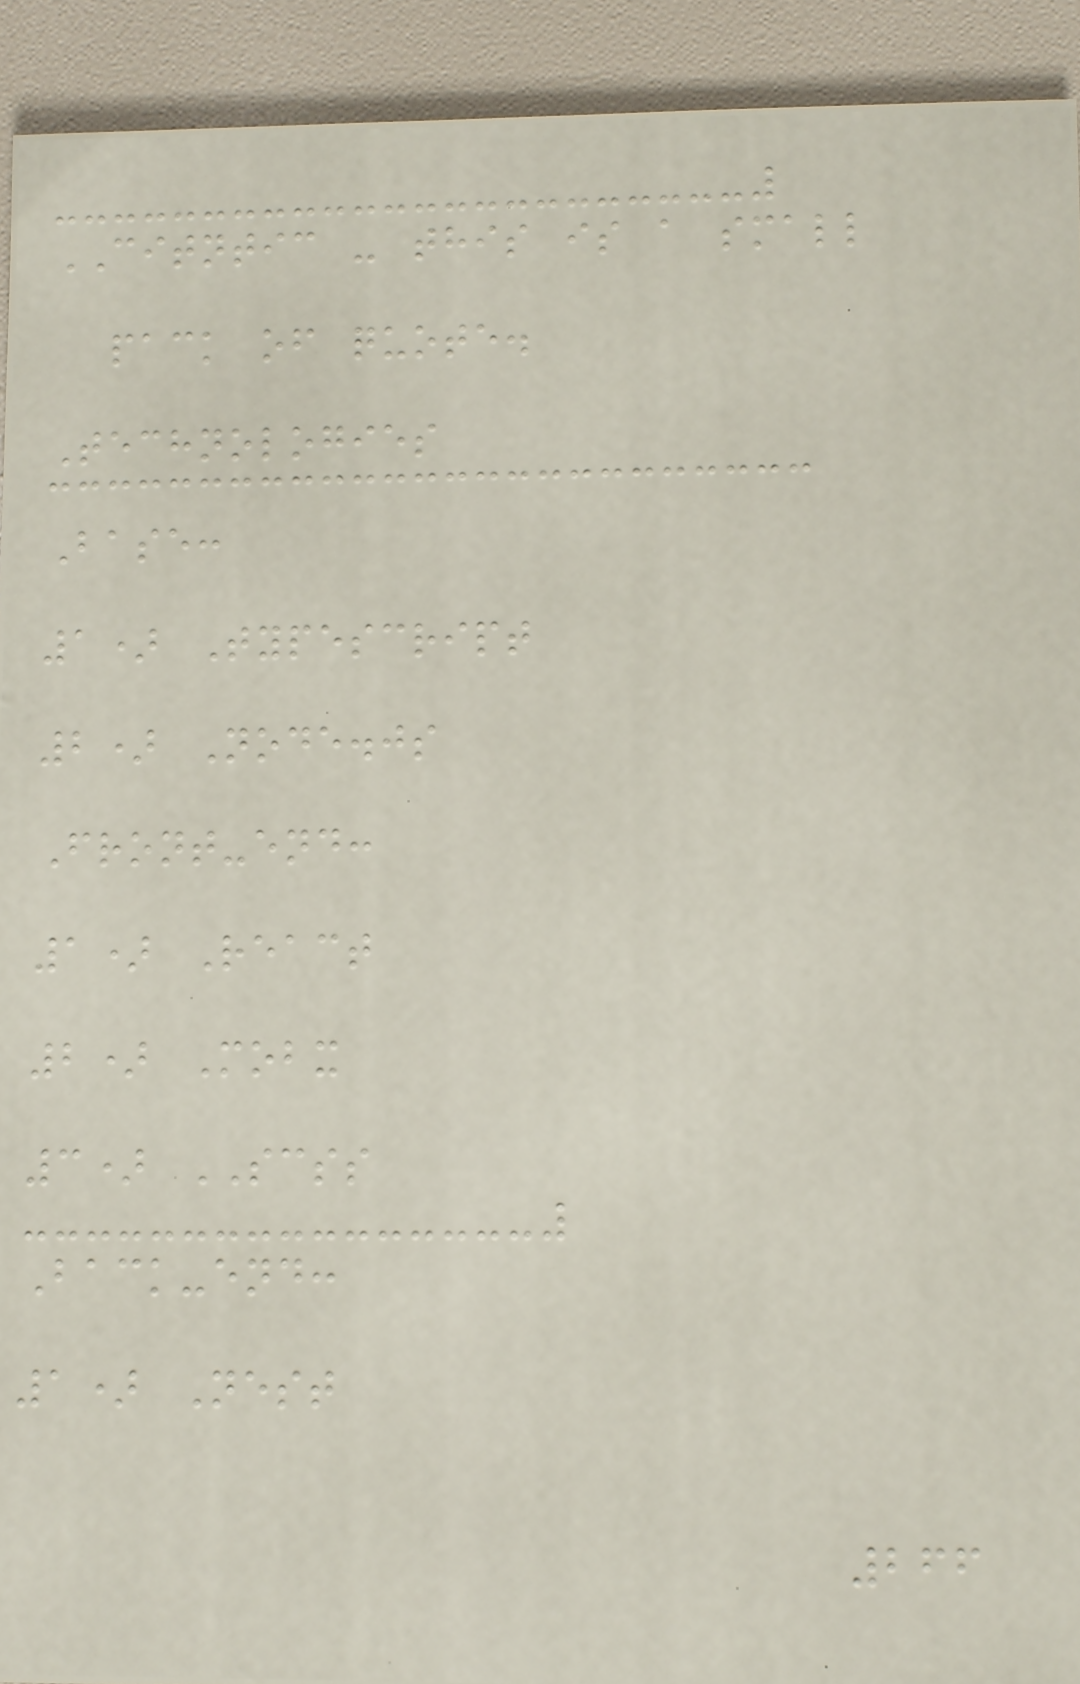CITNTIC - this is a small
pack of quote.
Technologies
Base:
1) Typescript
2) Node.js
Front-end:
1) React
2) Mobx
3) SCSS
Back-end:
1) Nest
266
